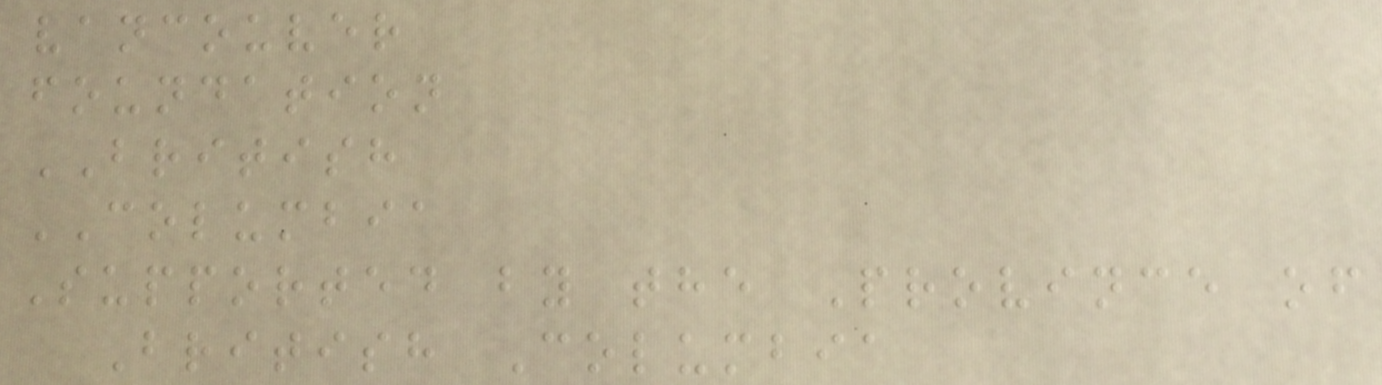vancouver
foundation
BRITISH
COLUMBIA
Supported by the Province of
British Columbia
